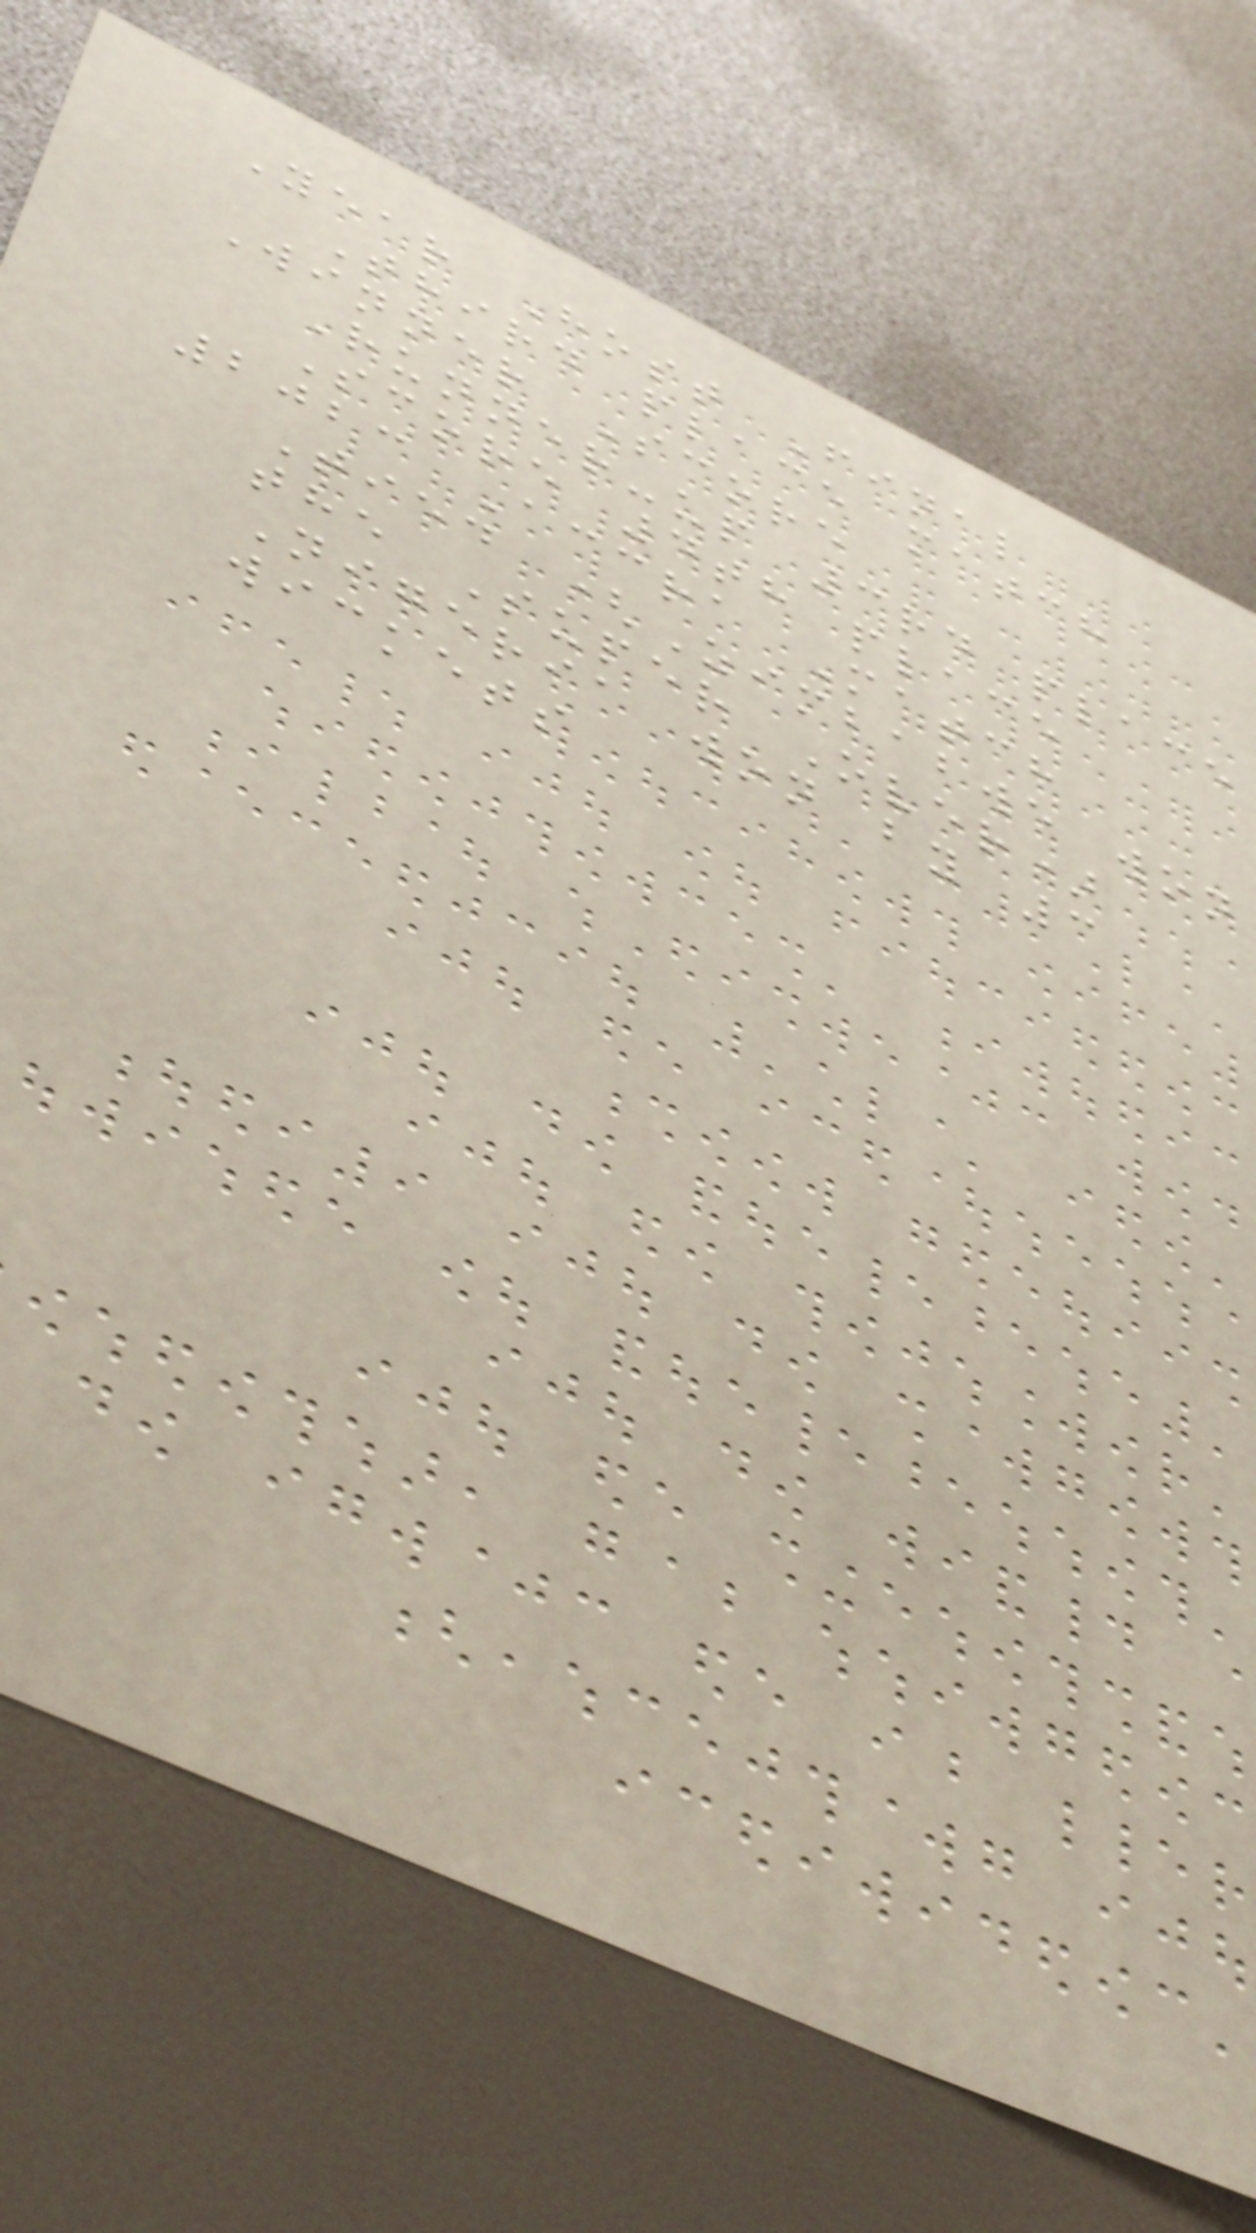Year Host Final
Third place match
Winner Score
Runner-up 3rd place
Score 4th place
2023 Accra Match
Tied (Zimbabwe won
the Super Over)
Nigeria won by 3
wickets
